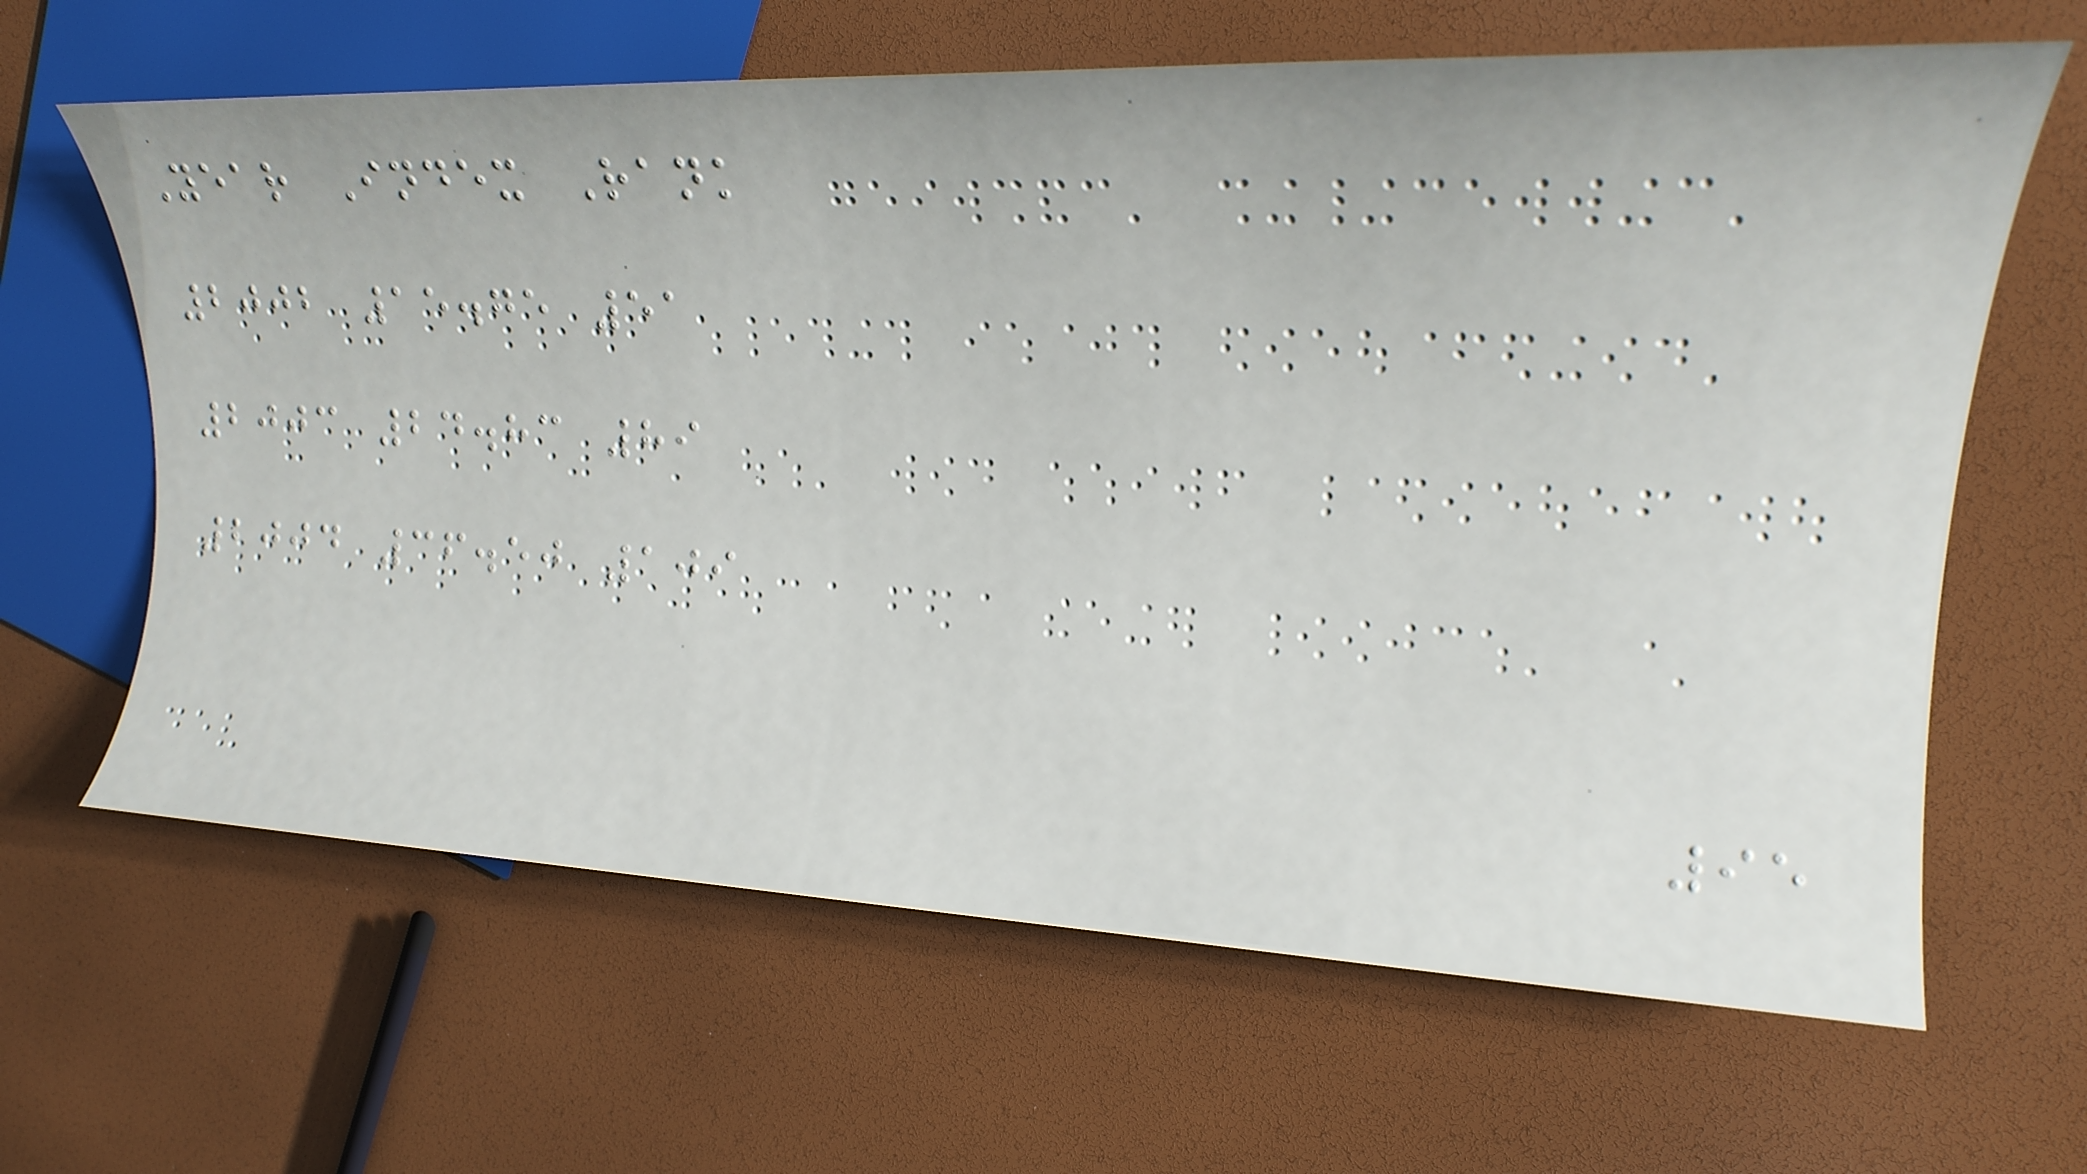Year Index Rank
2002 15.75 51
2003 24.83 89
2004 36.50 109
95
